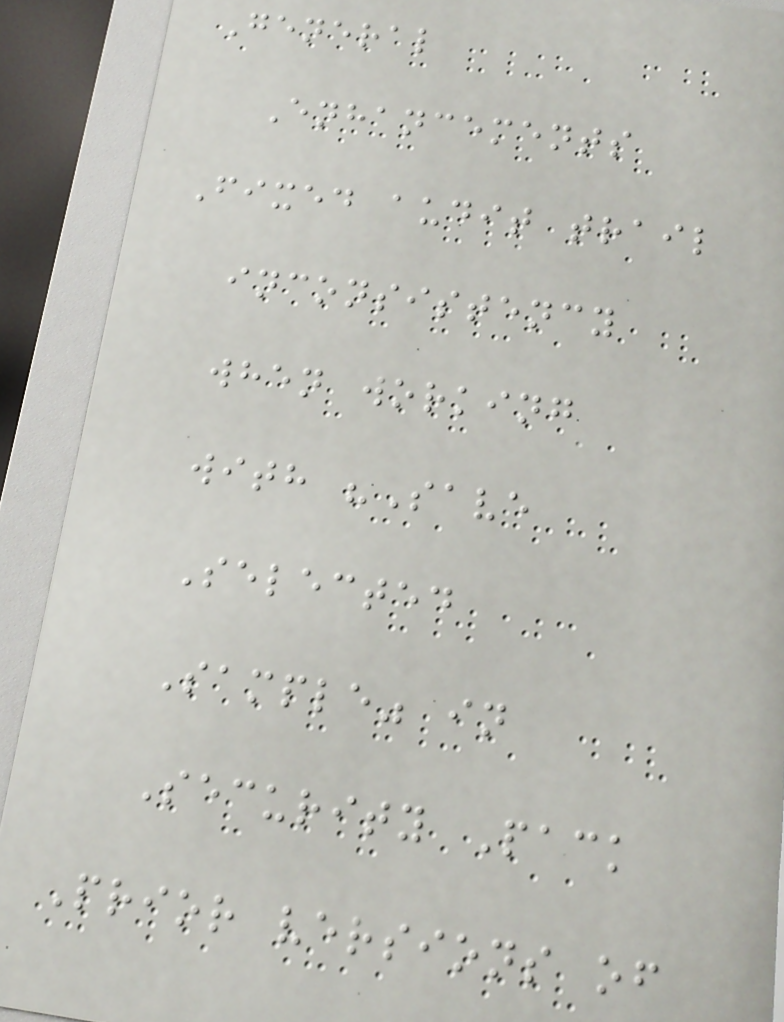General
Enhancements
Fixed audit trail
inconsistency
when working
with "Save
Selected
Sample" in
Security Pack
Prior versions of
